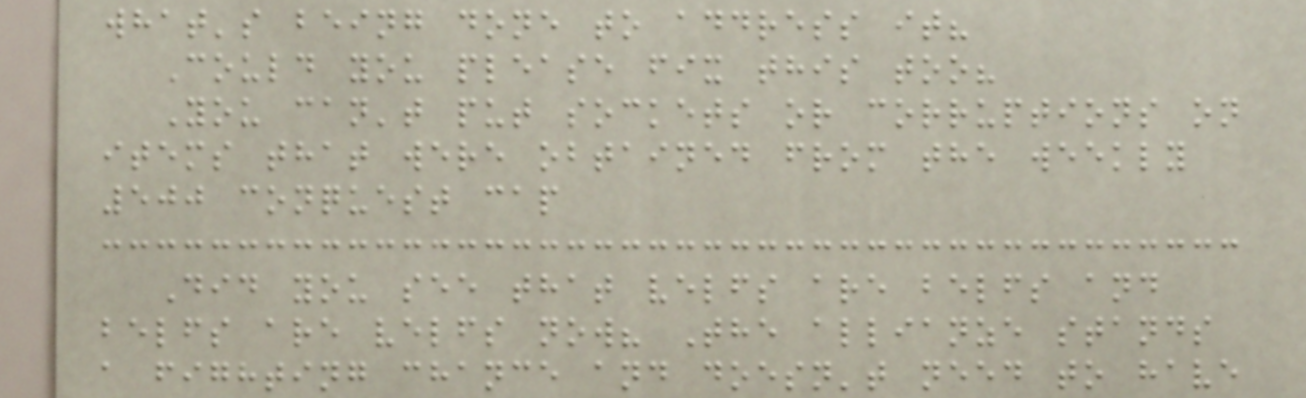what's being done to address it?
Could you please fix this too?
You can't put sockets or corruptions on
items that were obtained from the weekly
500 conquest cap
Did you see that velfs are belfs and
belfs are velfs now? The allianze stands
a fighting chance and doesn't need to have
